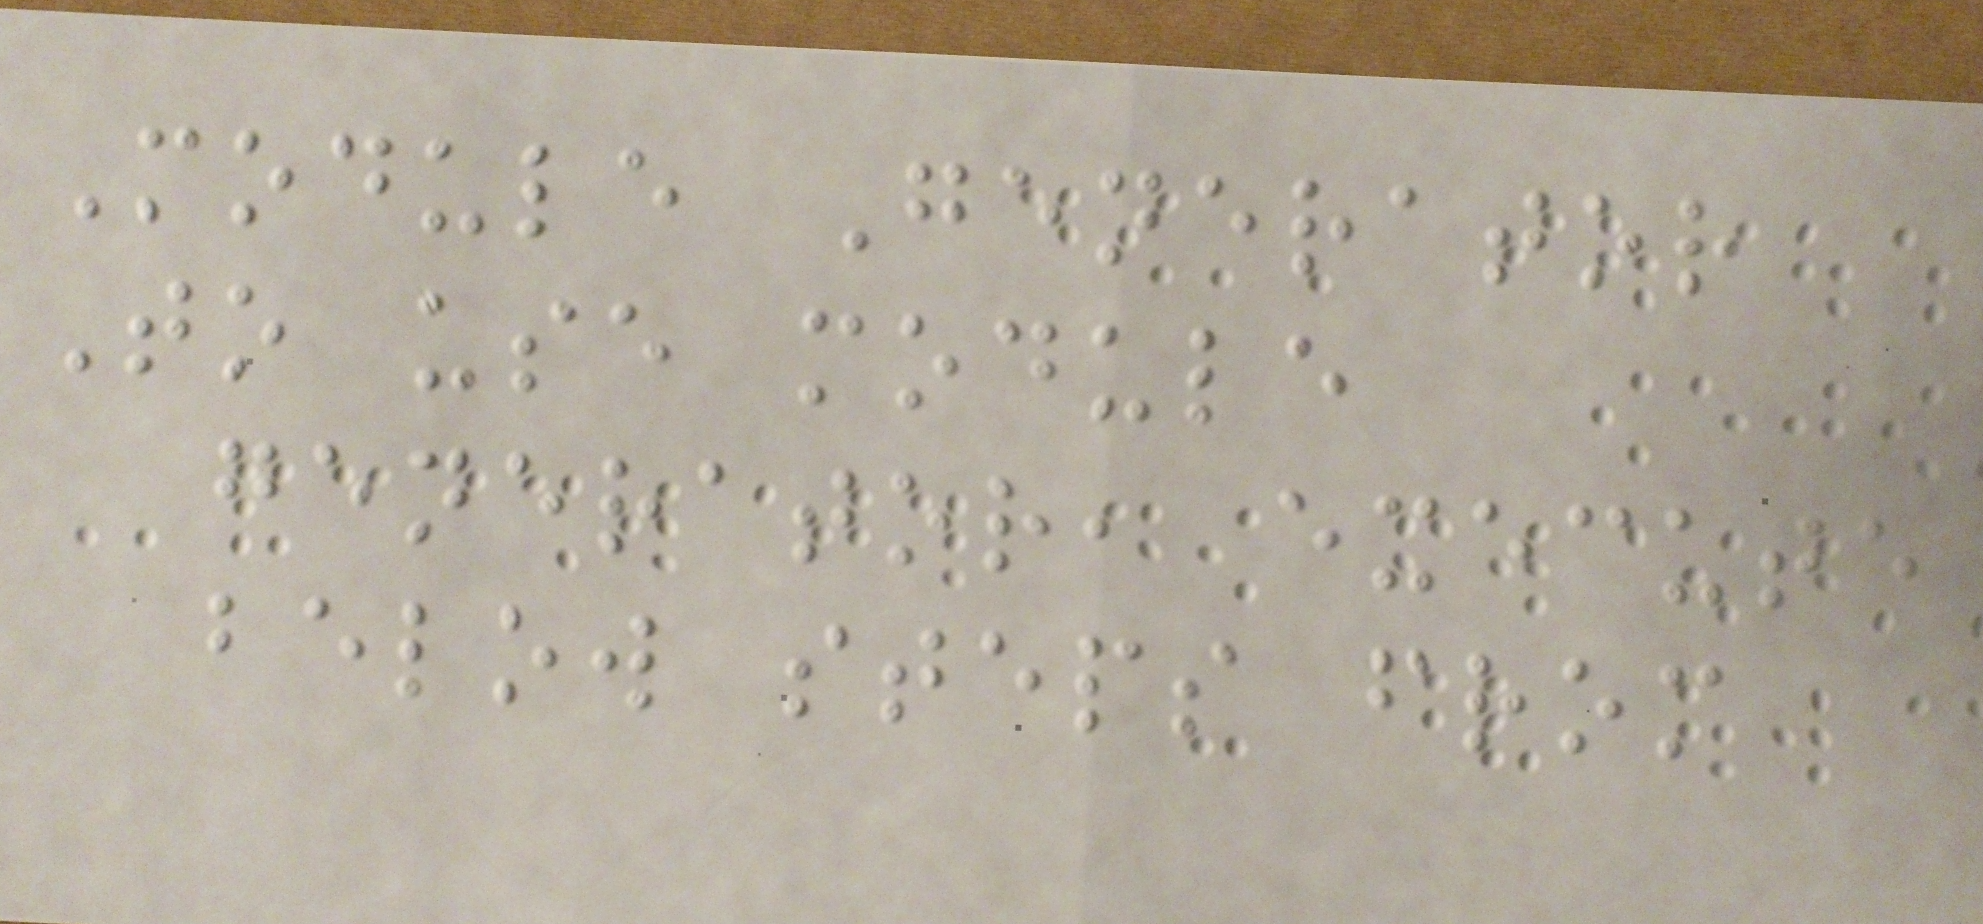Module Generator
To use module
generator, execute
below steps from
